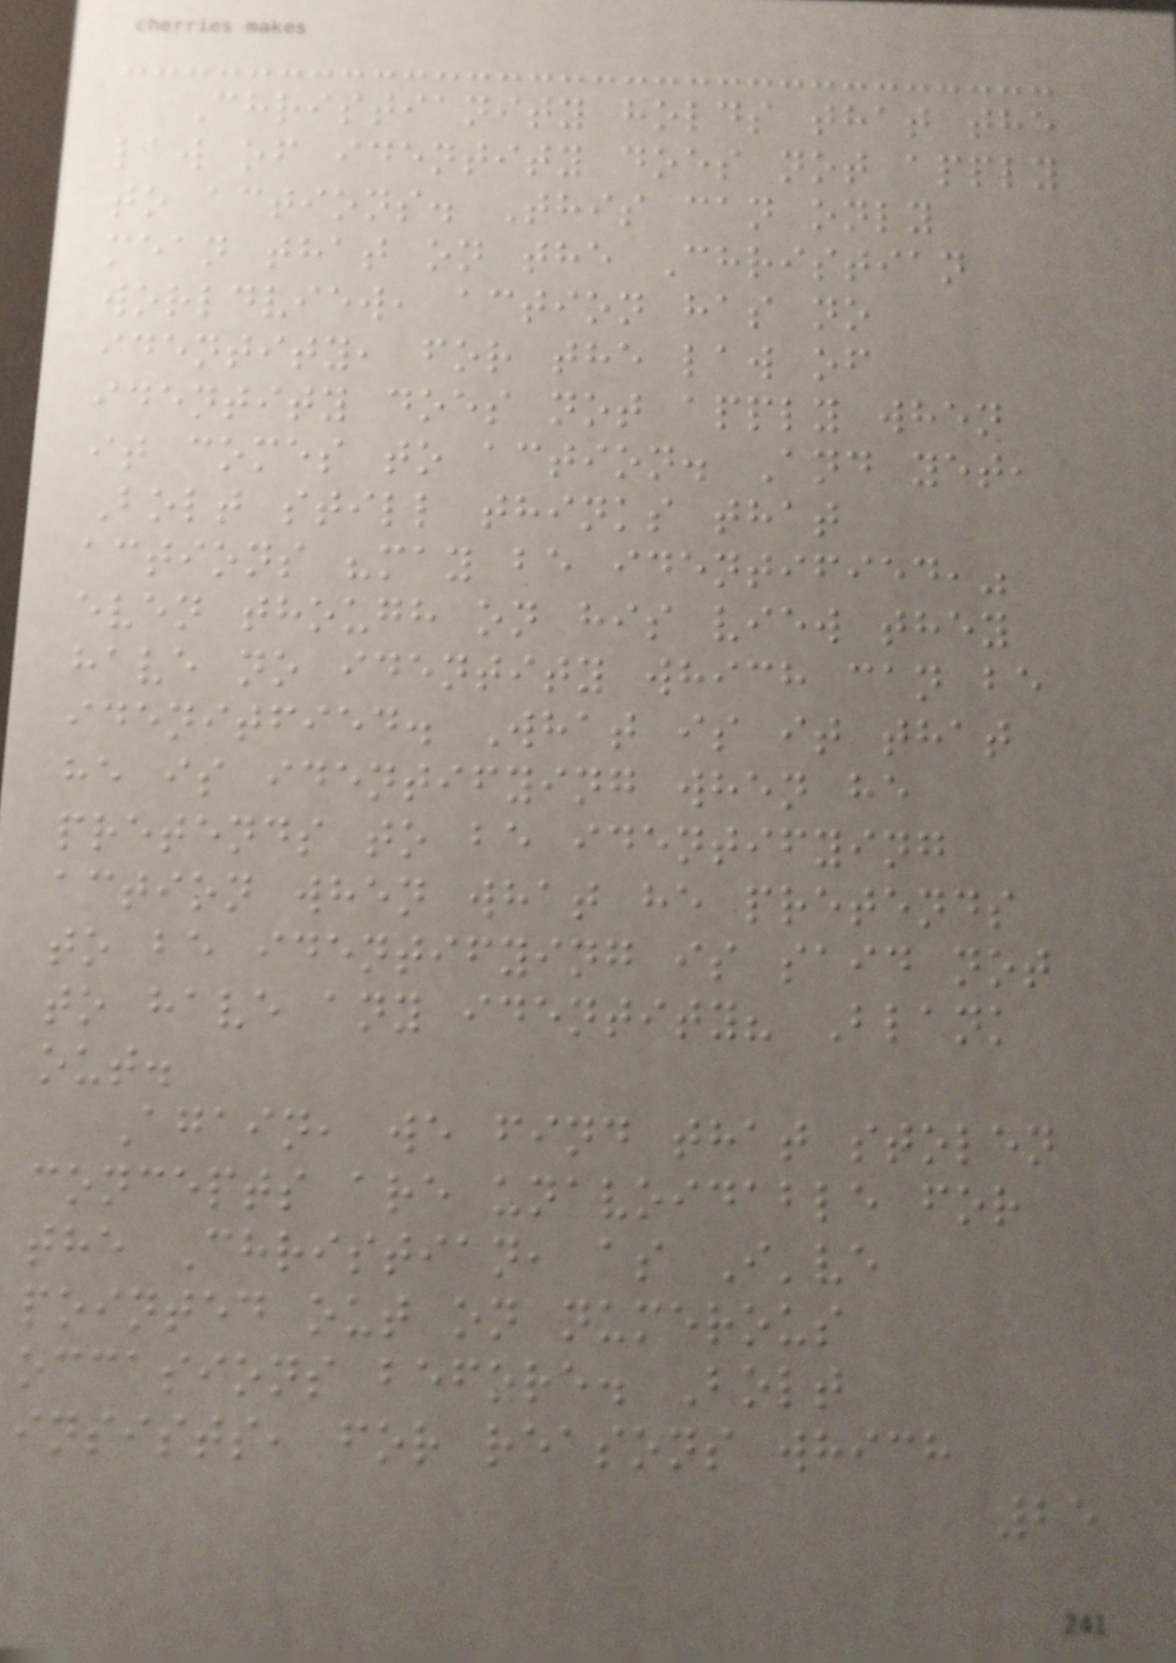Christianity holds that the
law of identity does not apply
to actions. This can only
mean that on the Christian
worldview, action has no
identity, for the law of
identity does not apply when
it comes to action. And yet,
Bolt still thinks that
actions "may be identified,"
even though on his view they
have no identity which can be
idenitfied. What is it that
he is identifying when he
pretends to be identifying
action when what he pretends
to be identifying is said not
to have any identity? Blank
out.
Again, we find that stolen
concepts are unavoidable for
the Christian, as I've
pointed out on numerous
occasions before. Bolt
insists, for reasons which
25
